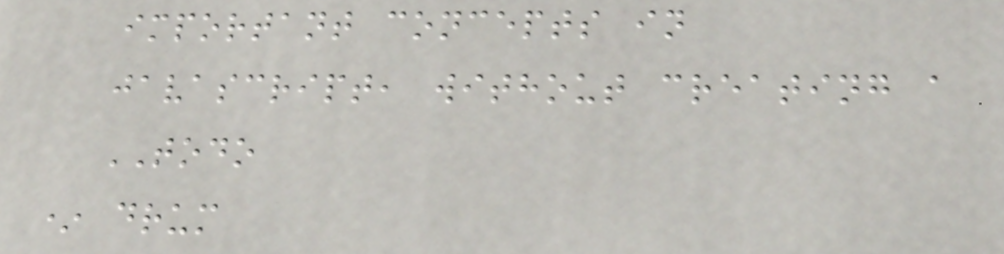important concepts in
javascript, without creating a
TODO
* drum
